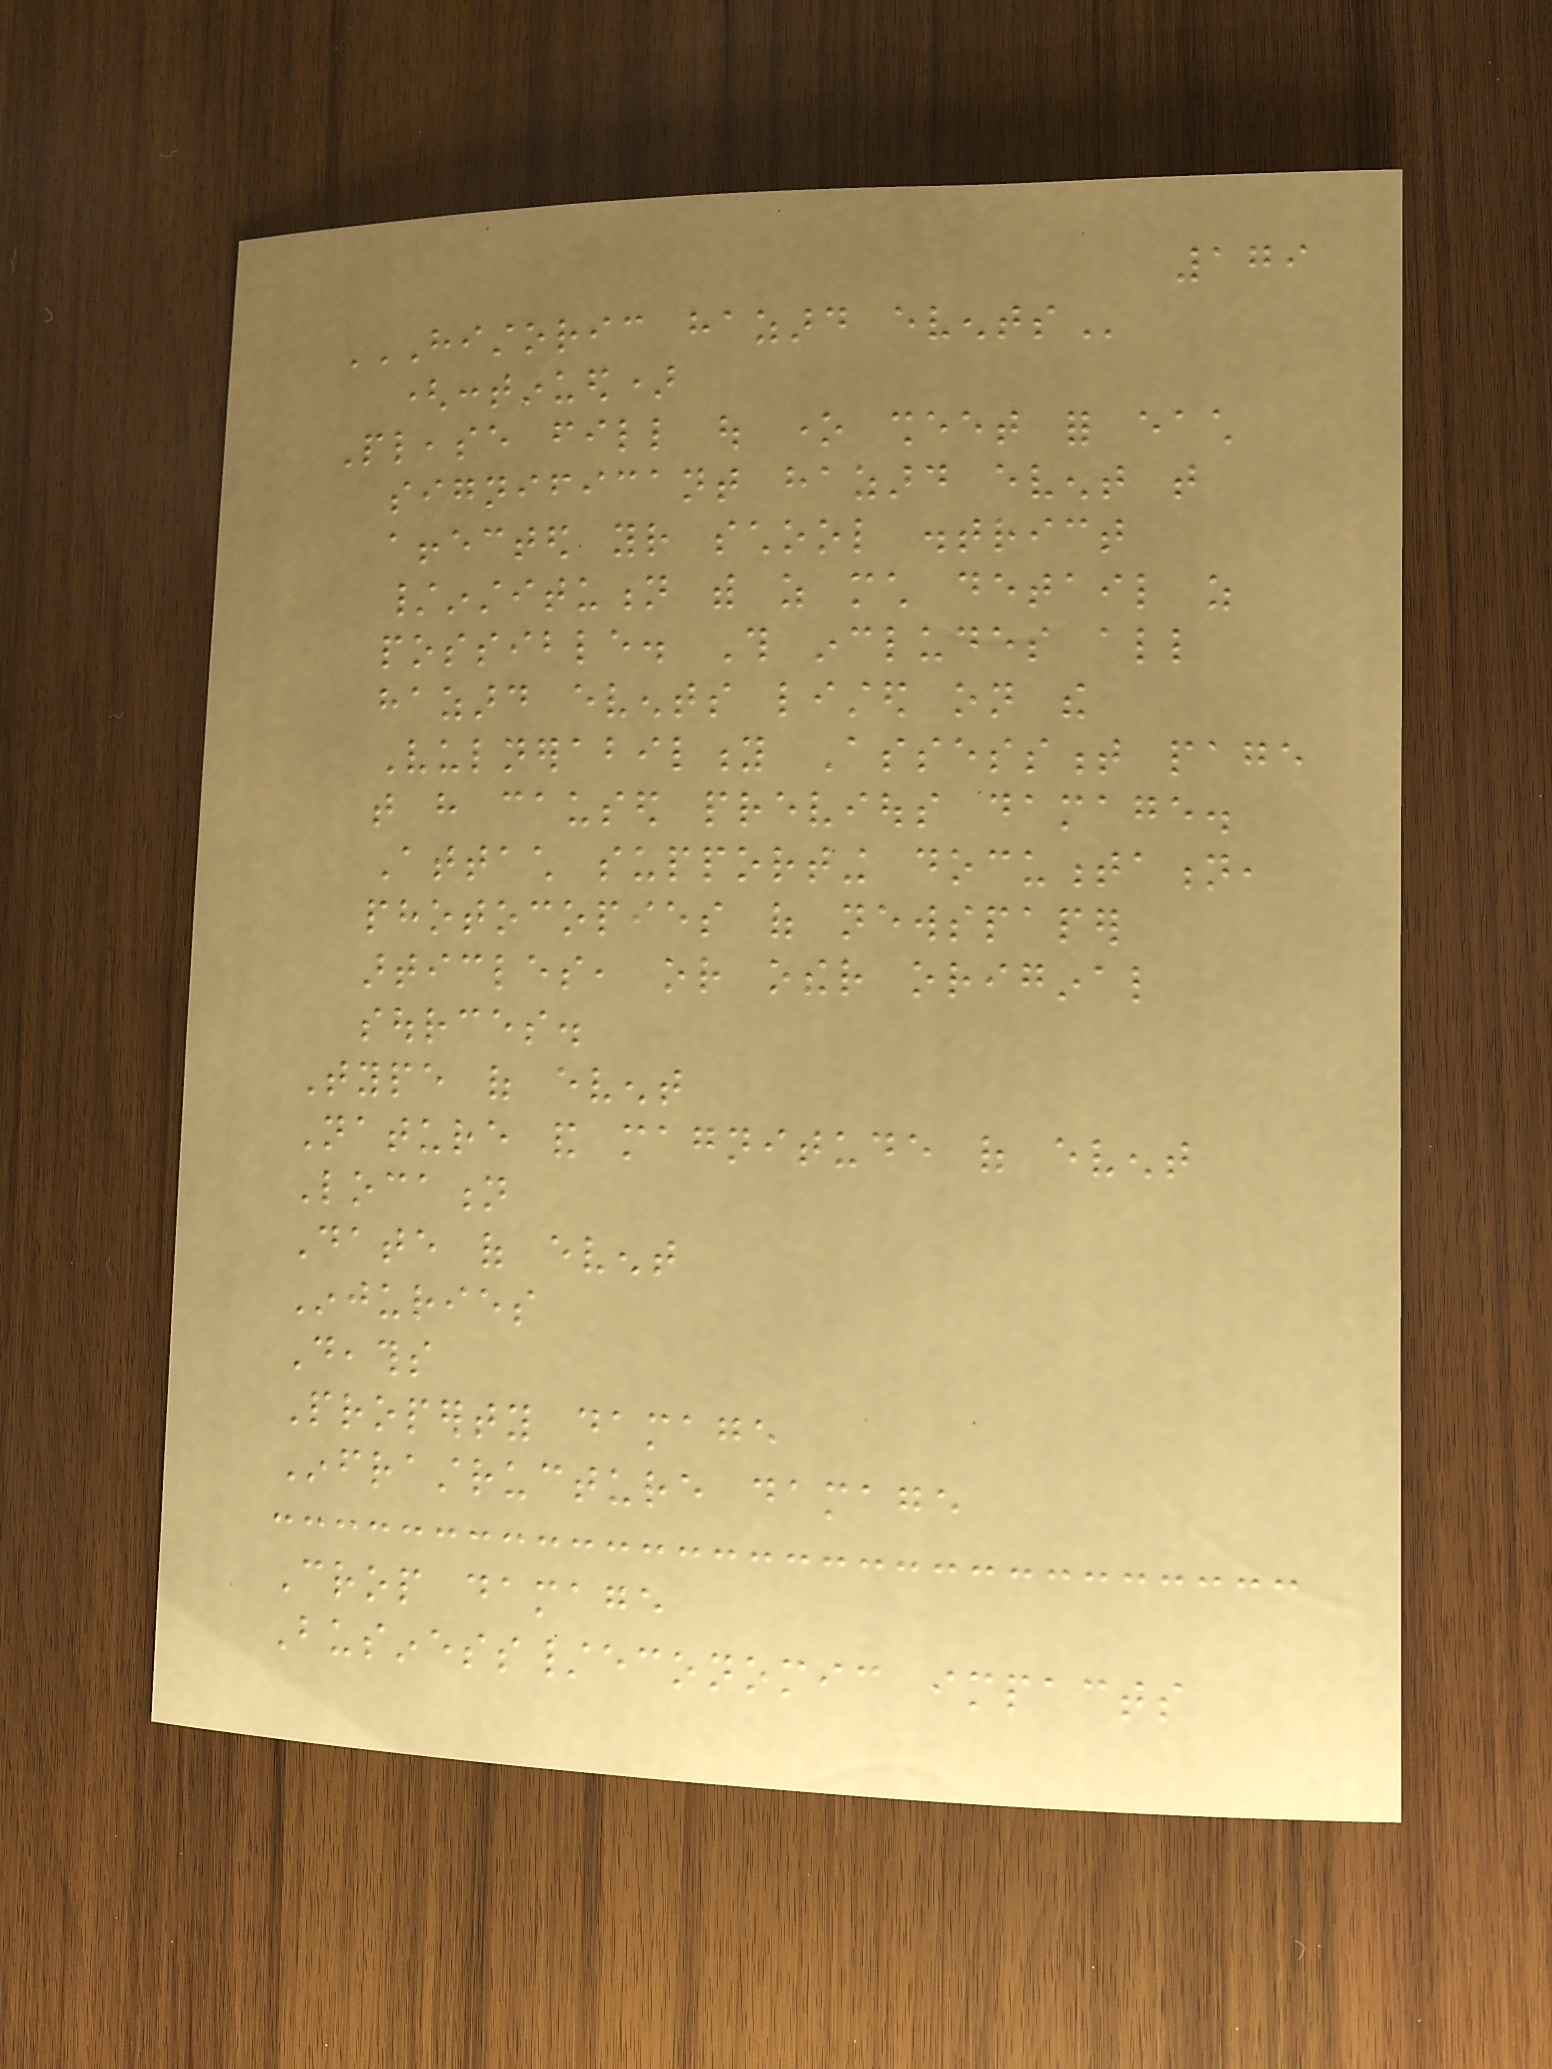179
HISTORIC HAZARD EVENTS
(continued)
Please fill out one sheet for each
significant hazard event that
affected your school district
/institution with as much detail as
possible. This includes all
hazard events listed on the
Vulnerability Assessment page
that have caused previous damage.
Attach supporting documentation,
photocopies of newspaper
articles, or other original
sources.
Type of event
Nature and magnitude of event
Location
Date of event
Injuries
Deaths
Property damage
Infrastructure damage
Crop damage
Business/economic impacts
